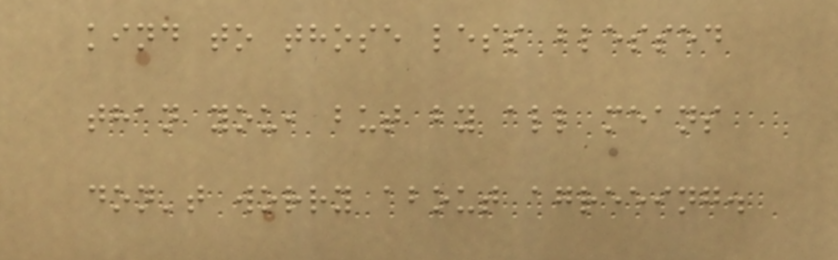kind to those less blessed
than you, but by all means
don't worry about agreeing.
